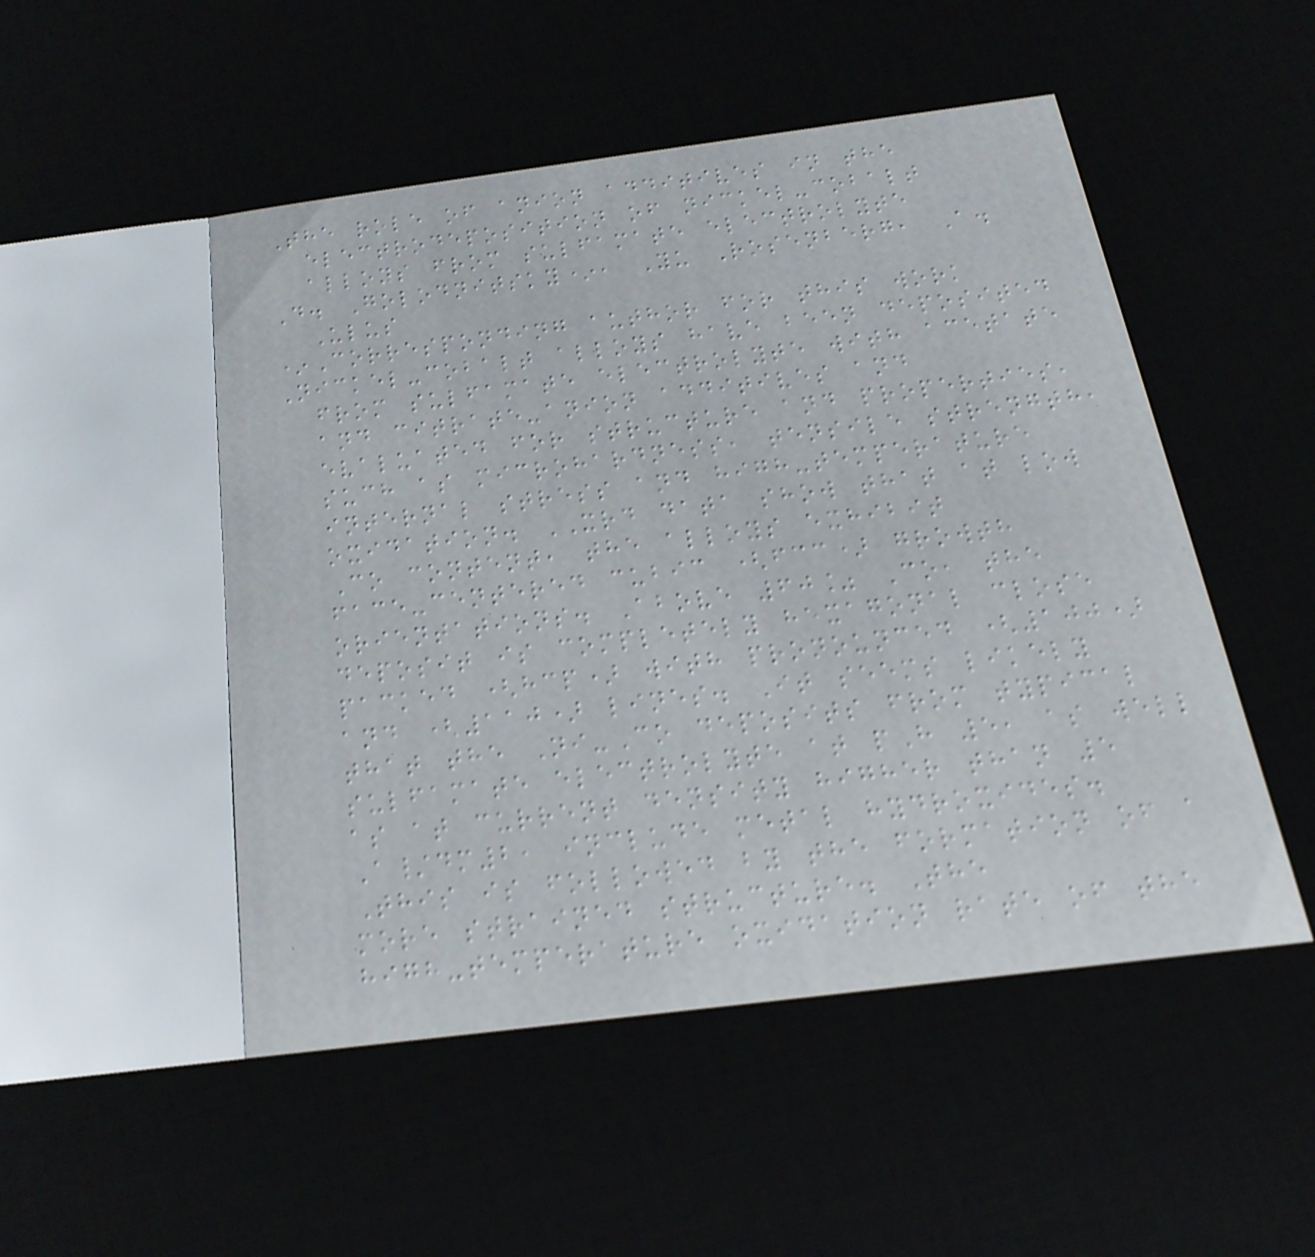The role of anion additives in the
electrodeposition of nickel-cobalt
alloys from sulfamate electrolyte
D. Golodnitsky*, Yu Rosenberg, A.
Ulus
*Corresponding author for this work
Nickel-cobalt alloys have been deposited
from sulfamate electrolyte with acetate
and citrate-anion additives and
evaluated for structure and properties,
such as microhardness, tensile strength,
internal stress and high-temperature
oxidation. XRD data show that at low
Co content, the alloys exhibit
face-centered cubic (fcc) growth
orientations. Above 60% Co, the
deposit is completely hexagonal close
packed (hcp) with pronounced (100)
and (110) lines. It seems likely
that the Ni-Co deposits from typical
sulfamate electrolyte at pH 5, as well
as at current density higher than 5
A/dm2, include metal hydroxides.
This is followed by the formation of a
more strained structure. The
high-temperature oxidation rate of the
